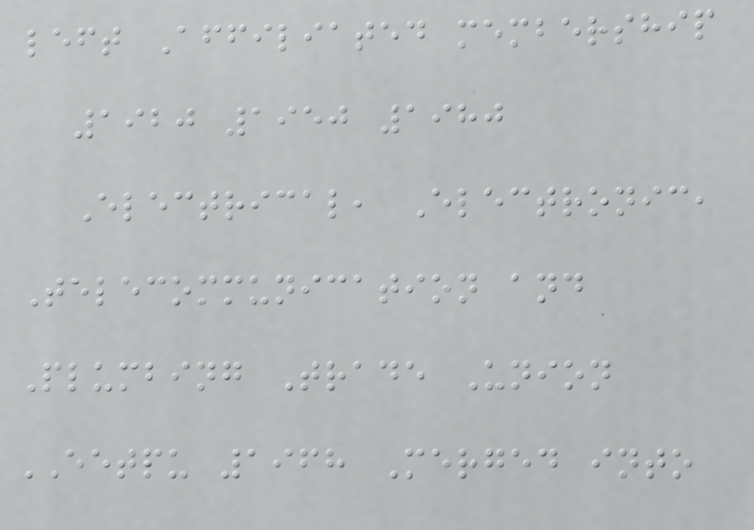left Affiliated membership
1920 1950 1980
Electrical, Electronic,
Telecommunication and
Plumbing Trade Union
EETPU 1968 Merged into
